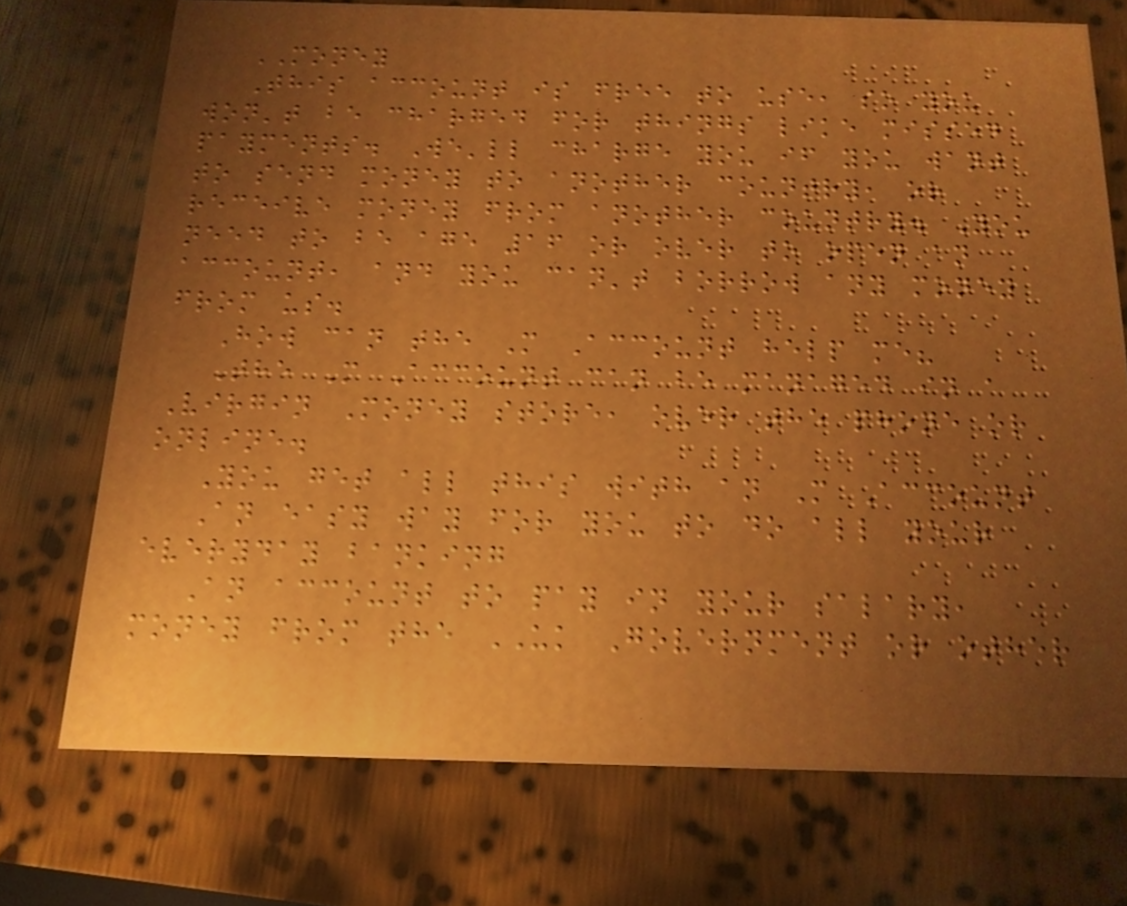MONEY
This account is free to use, so you
won't be charged for things like missed
payments. We'll charge you if you want
to send money to another country, or
receive money from another country. You
need to be age 16 or over to open an
account, and you can't borrow any money
from us.
How can the M Account help me?
The M Account can be managed in a
Virgin Money store, over the phone or
online.
You get all this with an M Account
An easy way for you to do all your
everyday banking
An account to pay in your salary,
money from the UK Government or other
